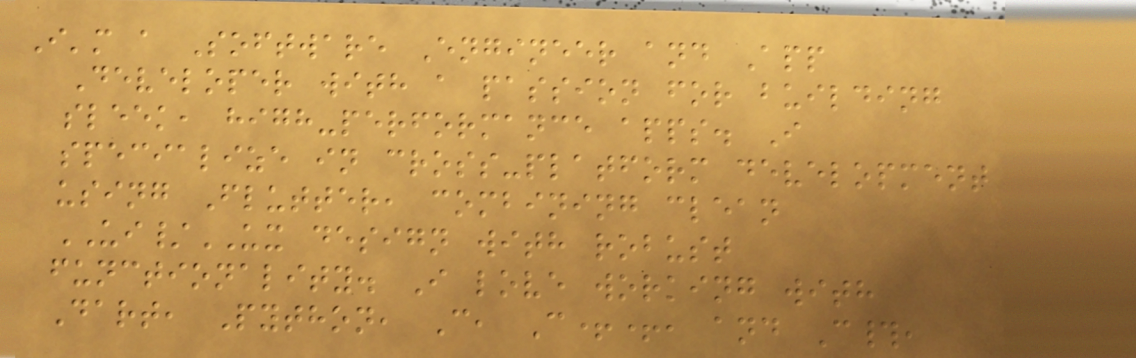I'm a Software Engineer and App
Developer with a passion for building
sleek, high-performance apps. I
specialize in cross-platform development
using Flutter, combining clean
UI/UX design with robust
functionality. I love working with
Dart, Python, C, C++, and C#,
